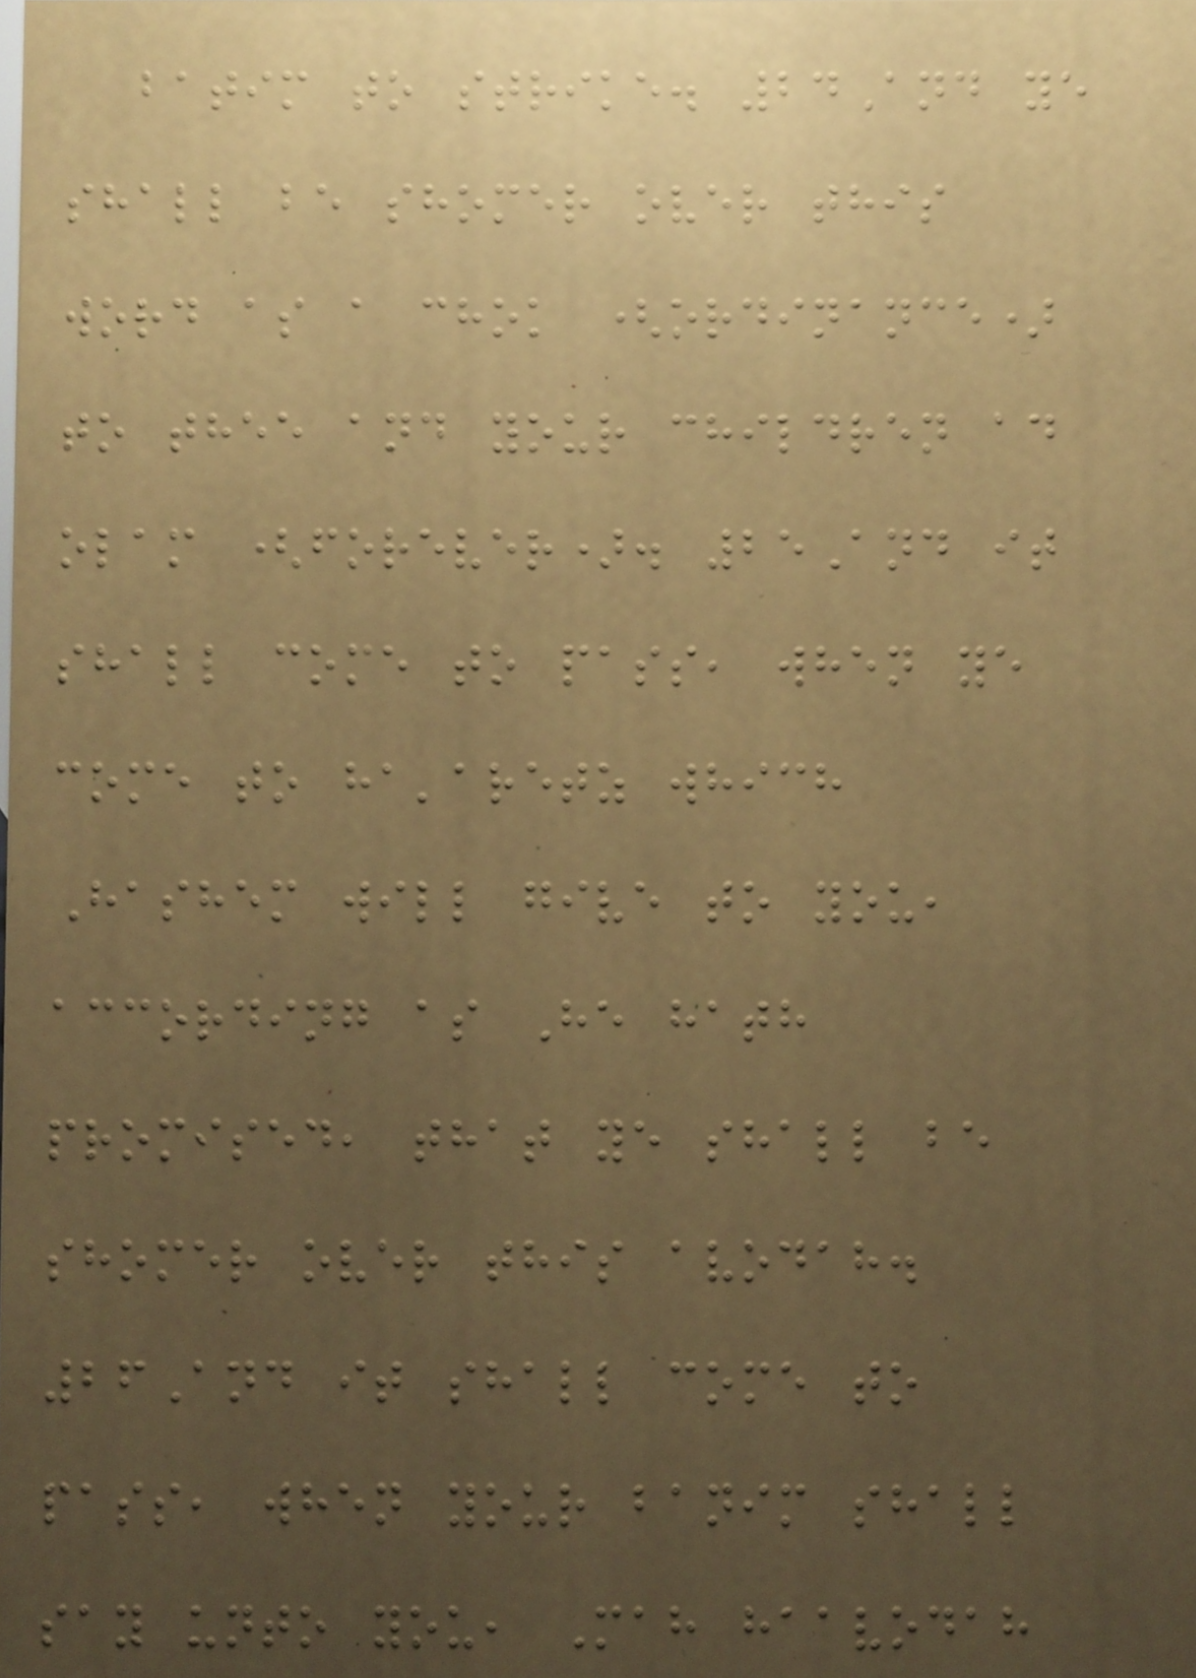batim to strike. 24And ye
shall be shomer over this
word as a chok (ordinance)
to thee and your children ad
olam (forever). 25And it
shall come to pass, when ye
come to ha'aretz which
Hashem will give to you,
according as He hath
promised, that ye shall be
shomer over this avodah.
26And it shall come to
pass, when your banim shall
say unto you, Mah haavodah
